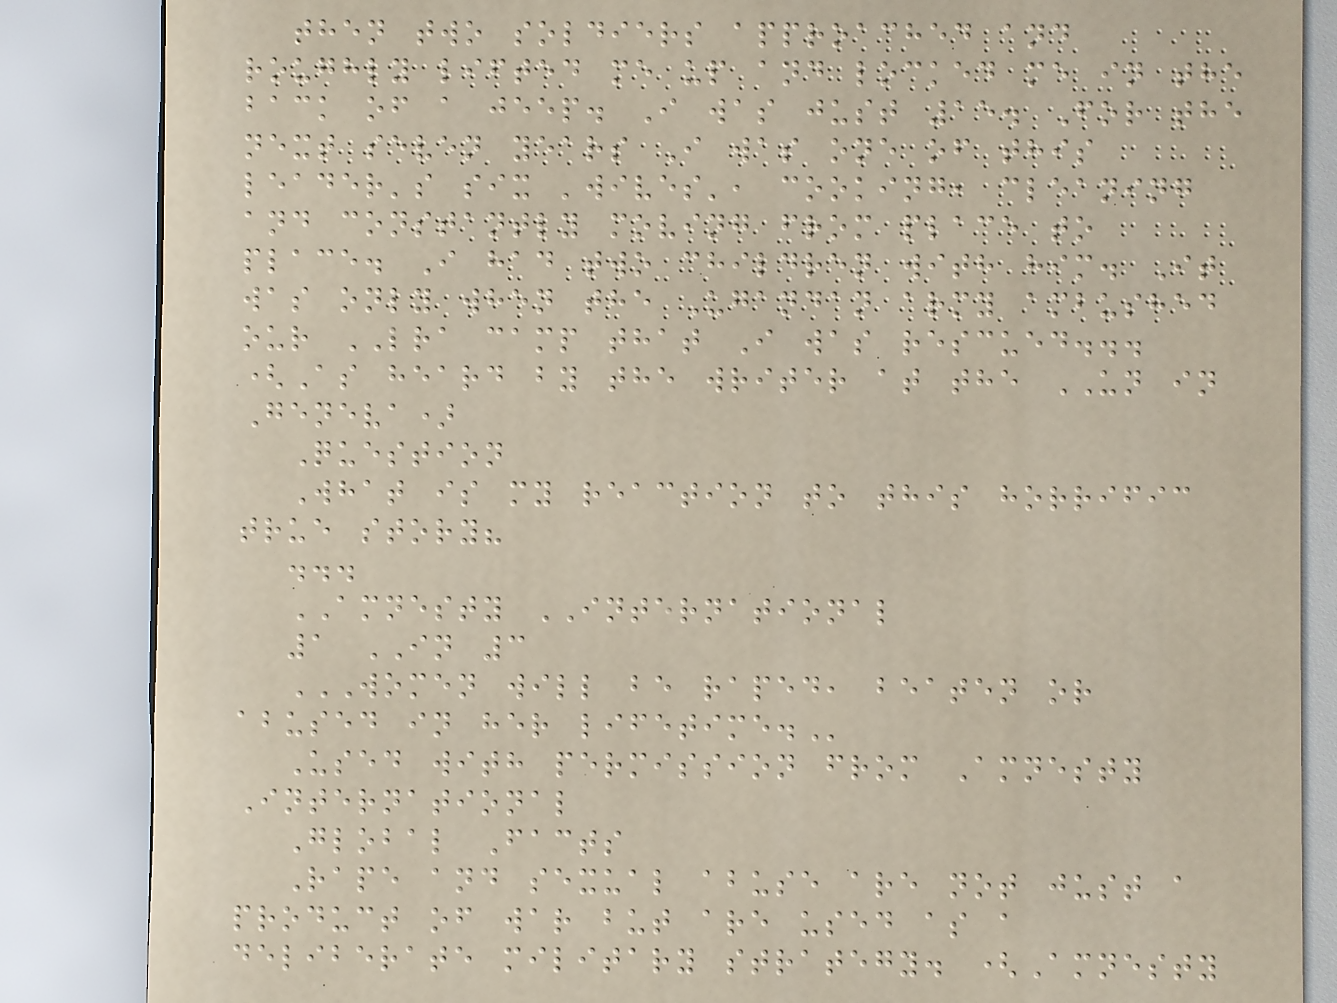then two soldiers approached and
roughly lifted me up and locked me in the
back of a jeep. I was just 15. For the
next seven years I was one of this
leader's six 'wives', cooking, cleaning
and constantly moving from place to
place. I had two children with him. It
was only when the Ugandan army ambushed
our LRA camp that I was rescued...
(As heard by the writer at the UN in
Geneva)
Question
What is my reaction to this horrific
true story?
...
AMNESTY INTERNATIONAL
1 IN 3
WOMEN WILL BE RAPED, BEATEN OR
ABUSED IN HER LIFETIME.
Used with permission from Amnesty
International
Global Facts
Rape and sexual abuse are not just a
product of war but are used as a
deliberate military strategy. (Amnesty
